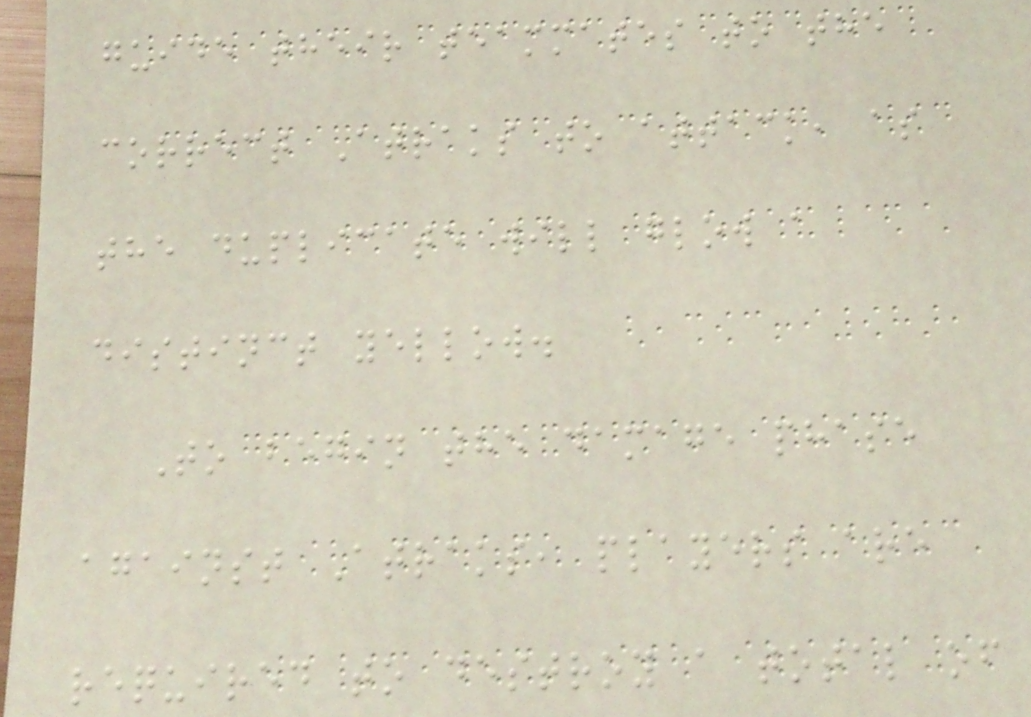guide their teammates to the
correct Atraks to attack, as
the duplicate will glow a
distinct yellow.
To begin the damage phase
against Atraks, players are
required to destroy a total of
